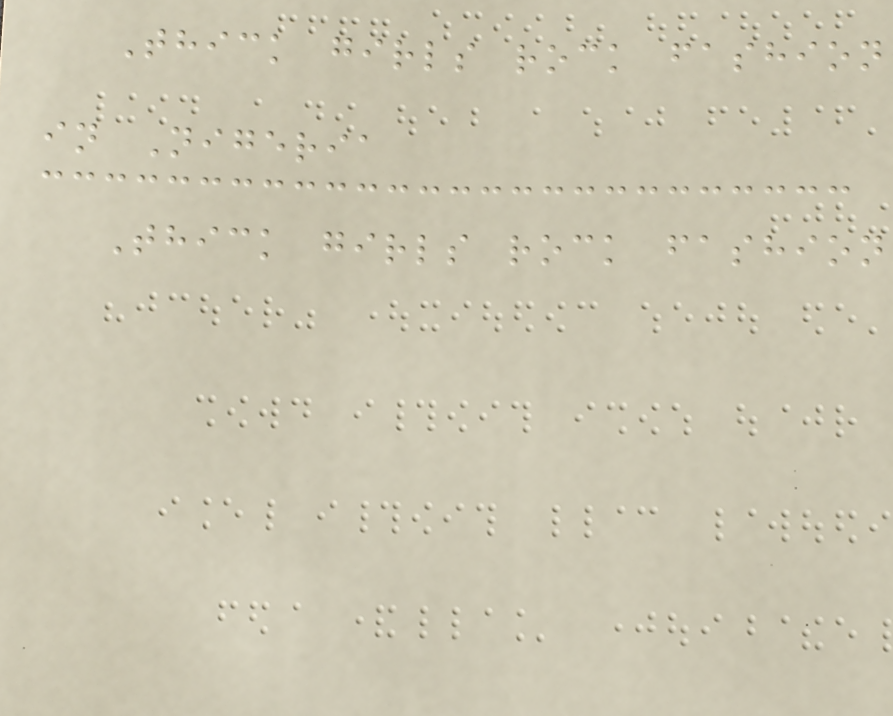Thick girls rock fashion
in Nigeria
Thick girls rock fashion
